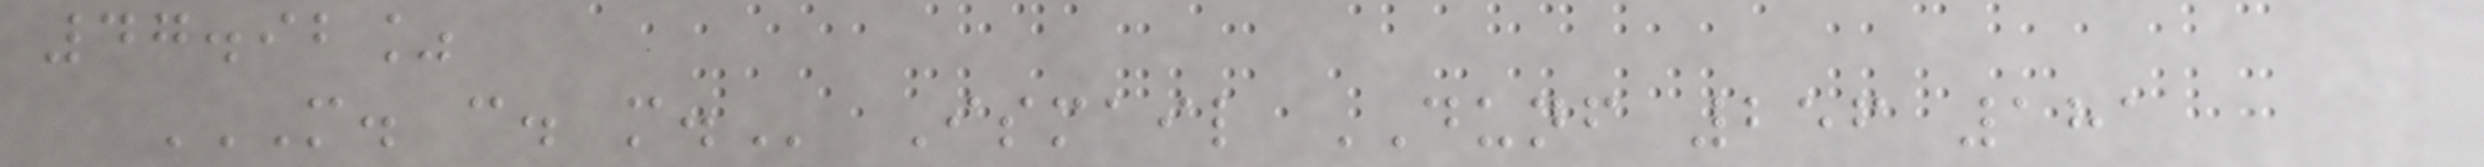47.92%
M. C. M. Ismail DUNF 256 181
